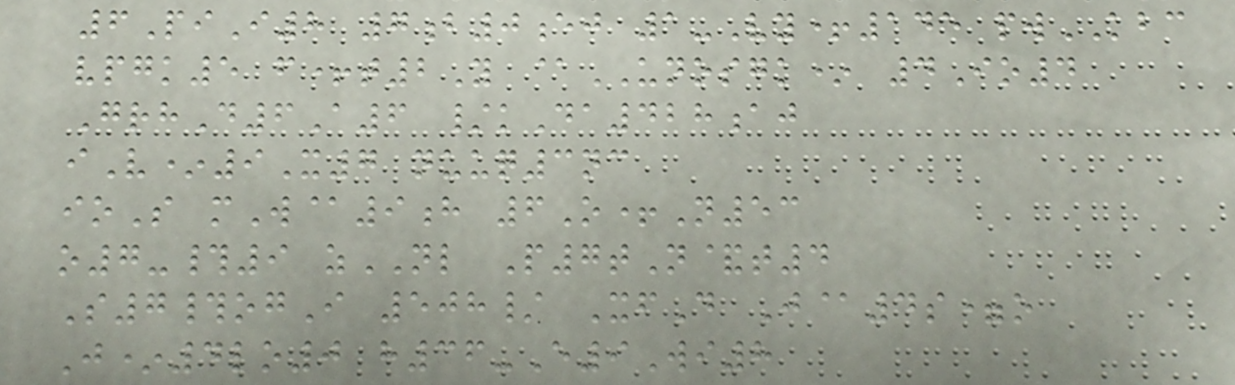6PiI8 7b0ej 1-Vy+145 pwKBC
vpgk5 f+t2Y @UNOSGK* 4Io4
GrhD6A6 /kDa428aj
iV*9X7 nuuq3nc
ioS mW@9h 6O+N53
o7-#9 zNL P7tN&t4
S7#ogI 508/ XfD J@4s=o
J*4lo0 h36-E9Wi8
